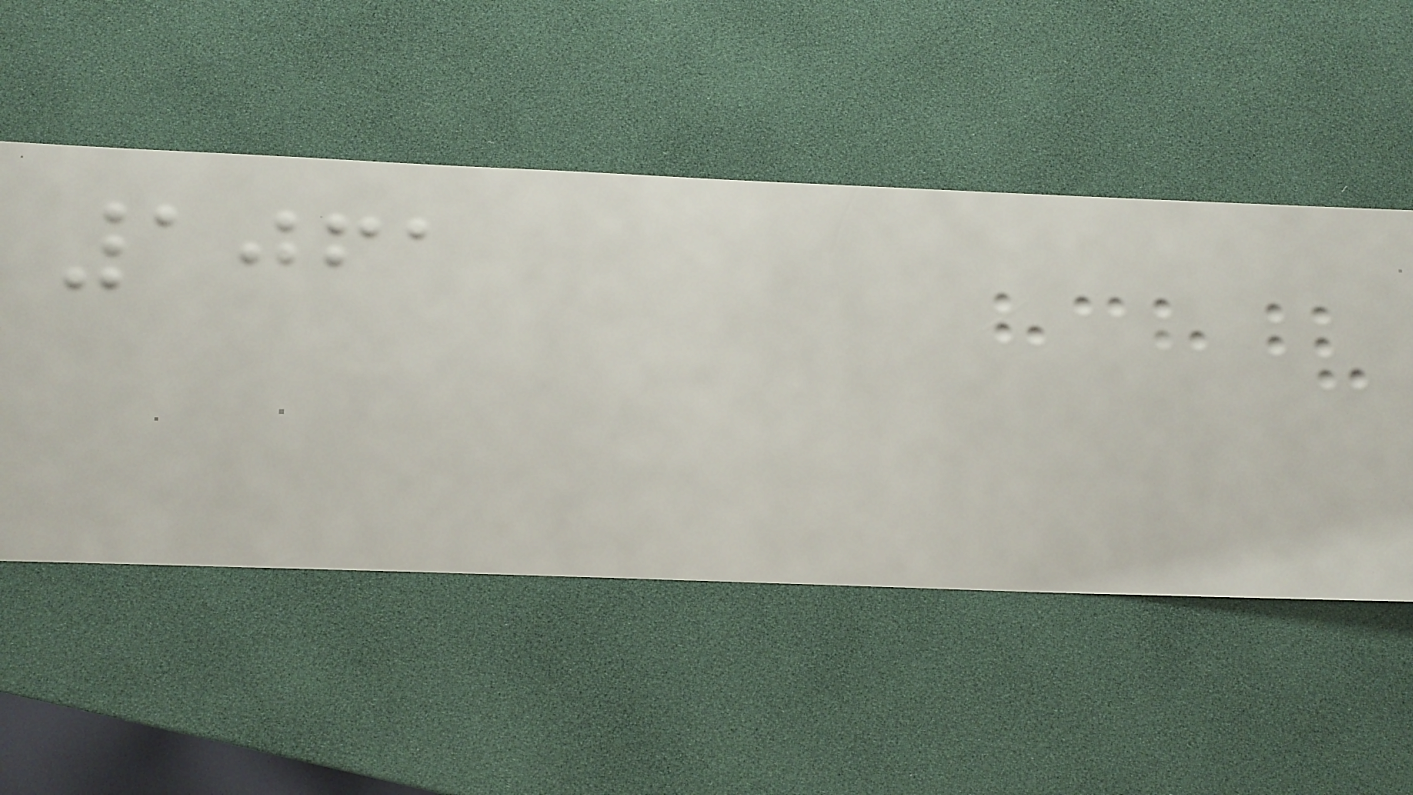1061
